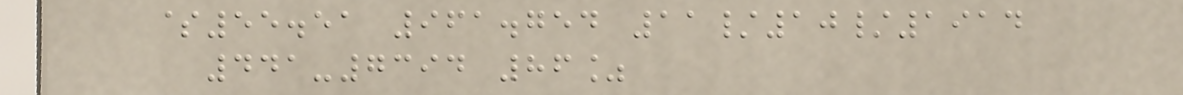$55.51 961.754 11/10/1914
441-7394 86%
